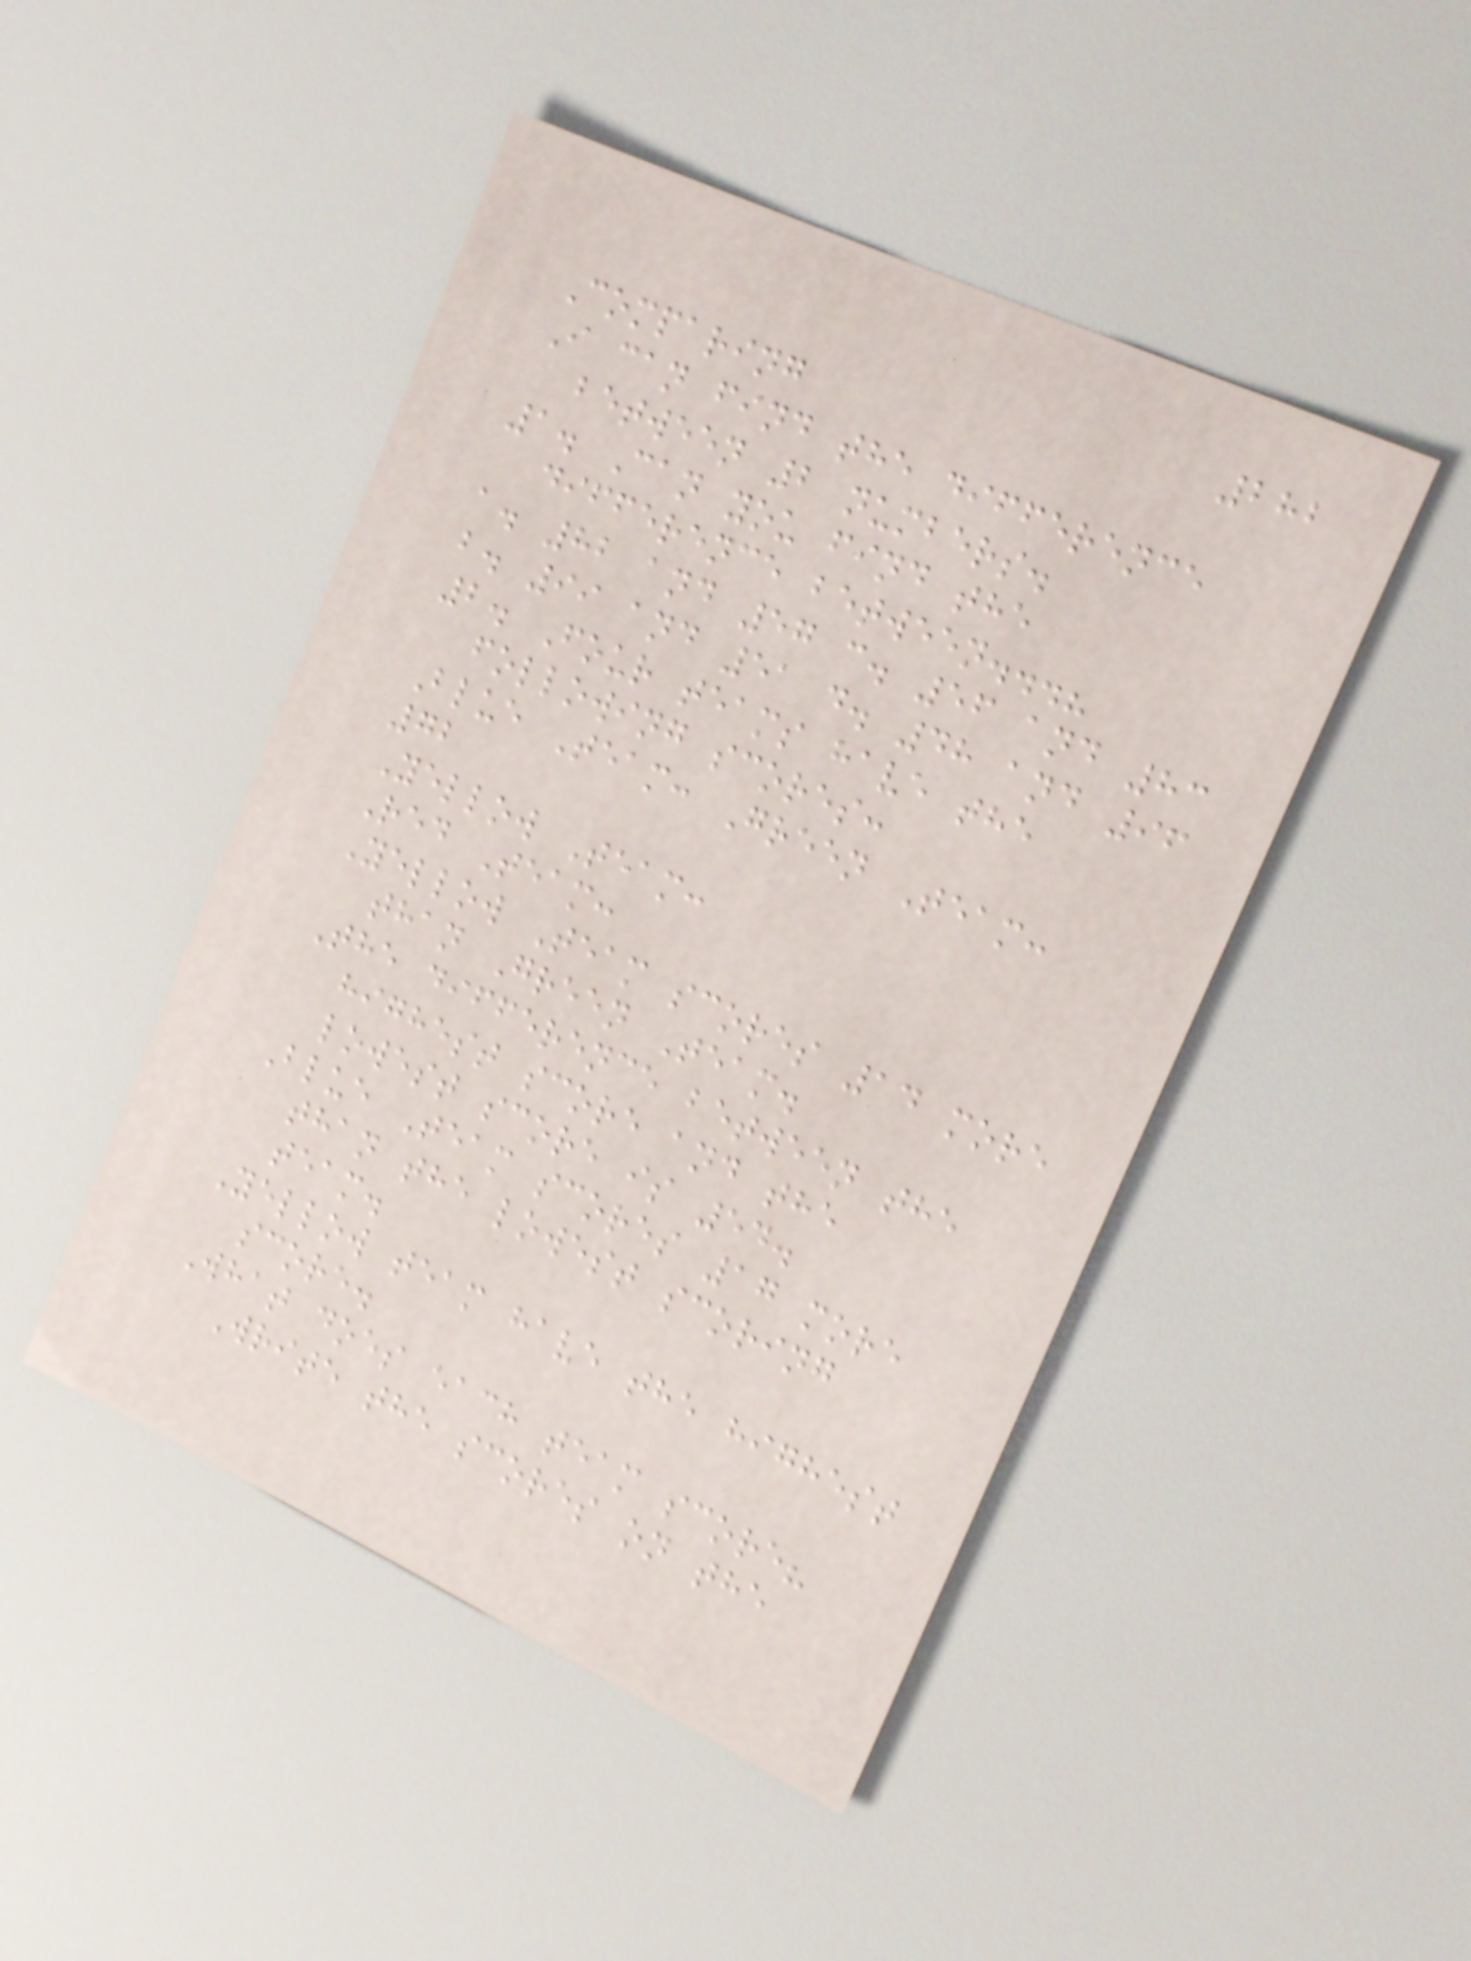282
Comparing
I can find the difference
between 2 numbers.
1. Can you find the
difference between...?
a. 82 and 57 c. 56 and 83
b. 99 and 51 d. 48 and 96
2. Four teams have the
following scores:
Blue Team: Green Team:
72
Yellow Team:
Red Team:
Yellow Team scores 14 more
than Green Team.
The difference between the
highest score and the
lowest score is 54.
Blue Team scores 17 more
than the lowest scoring
team.
Yellow team have the highest
score.
What does each team score?
Write the scores on the
